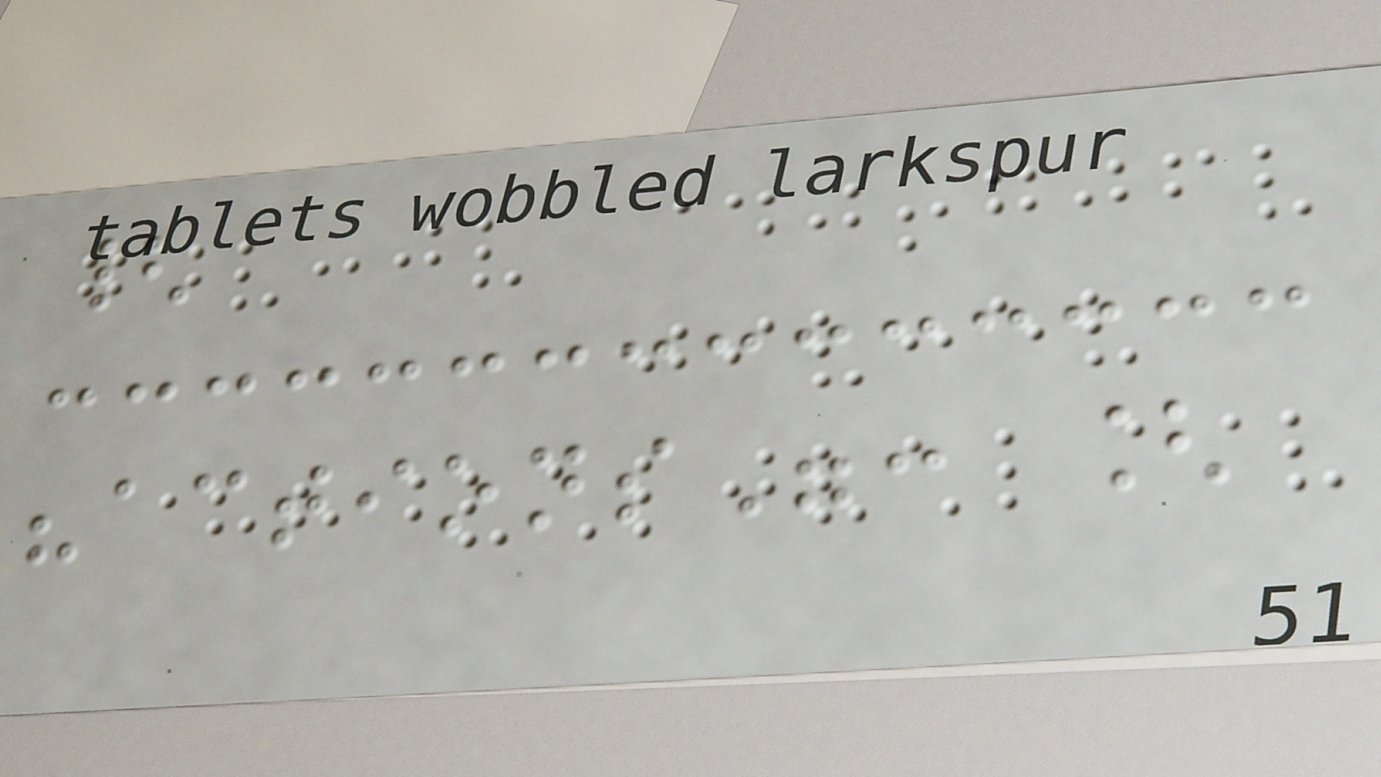{
"actions": [
